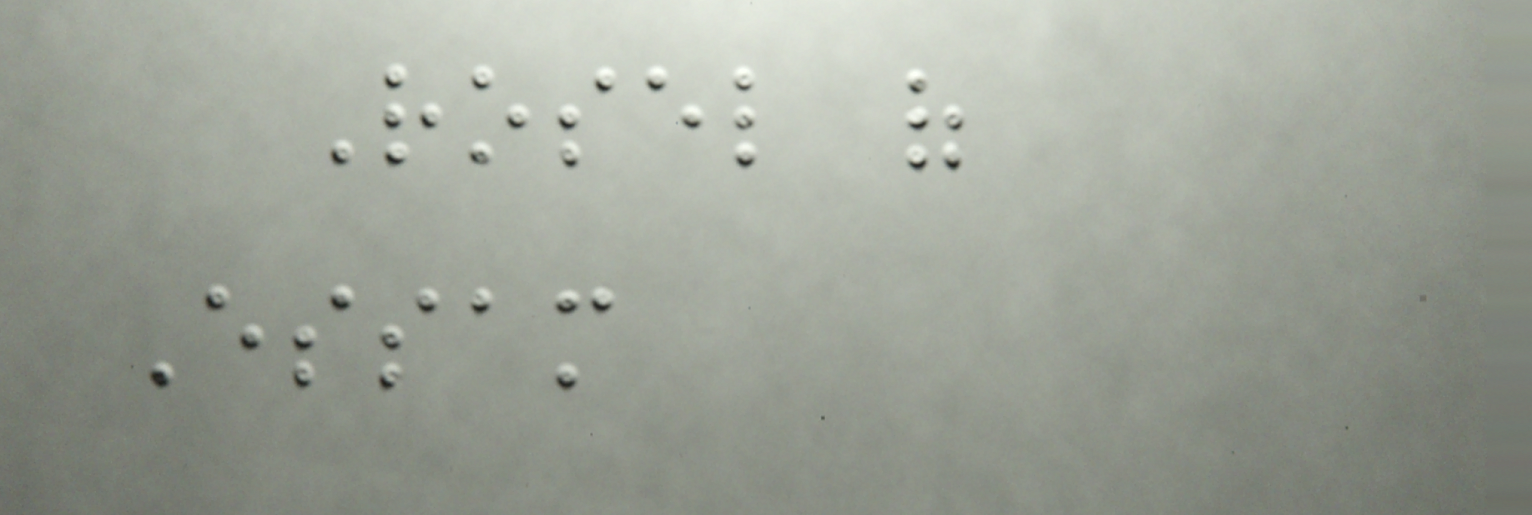Rosel of
Essam
